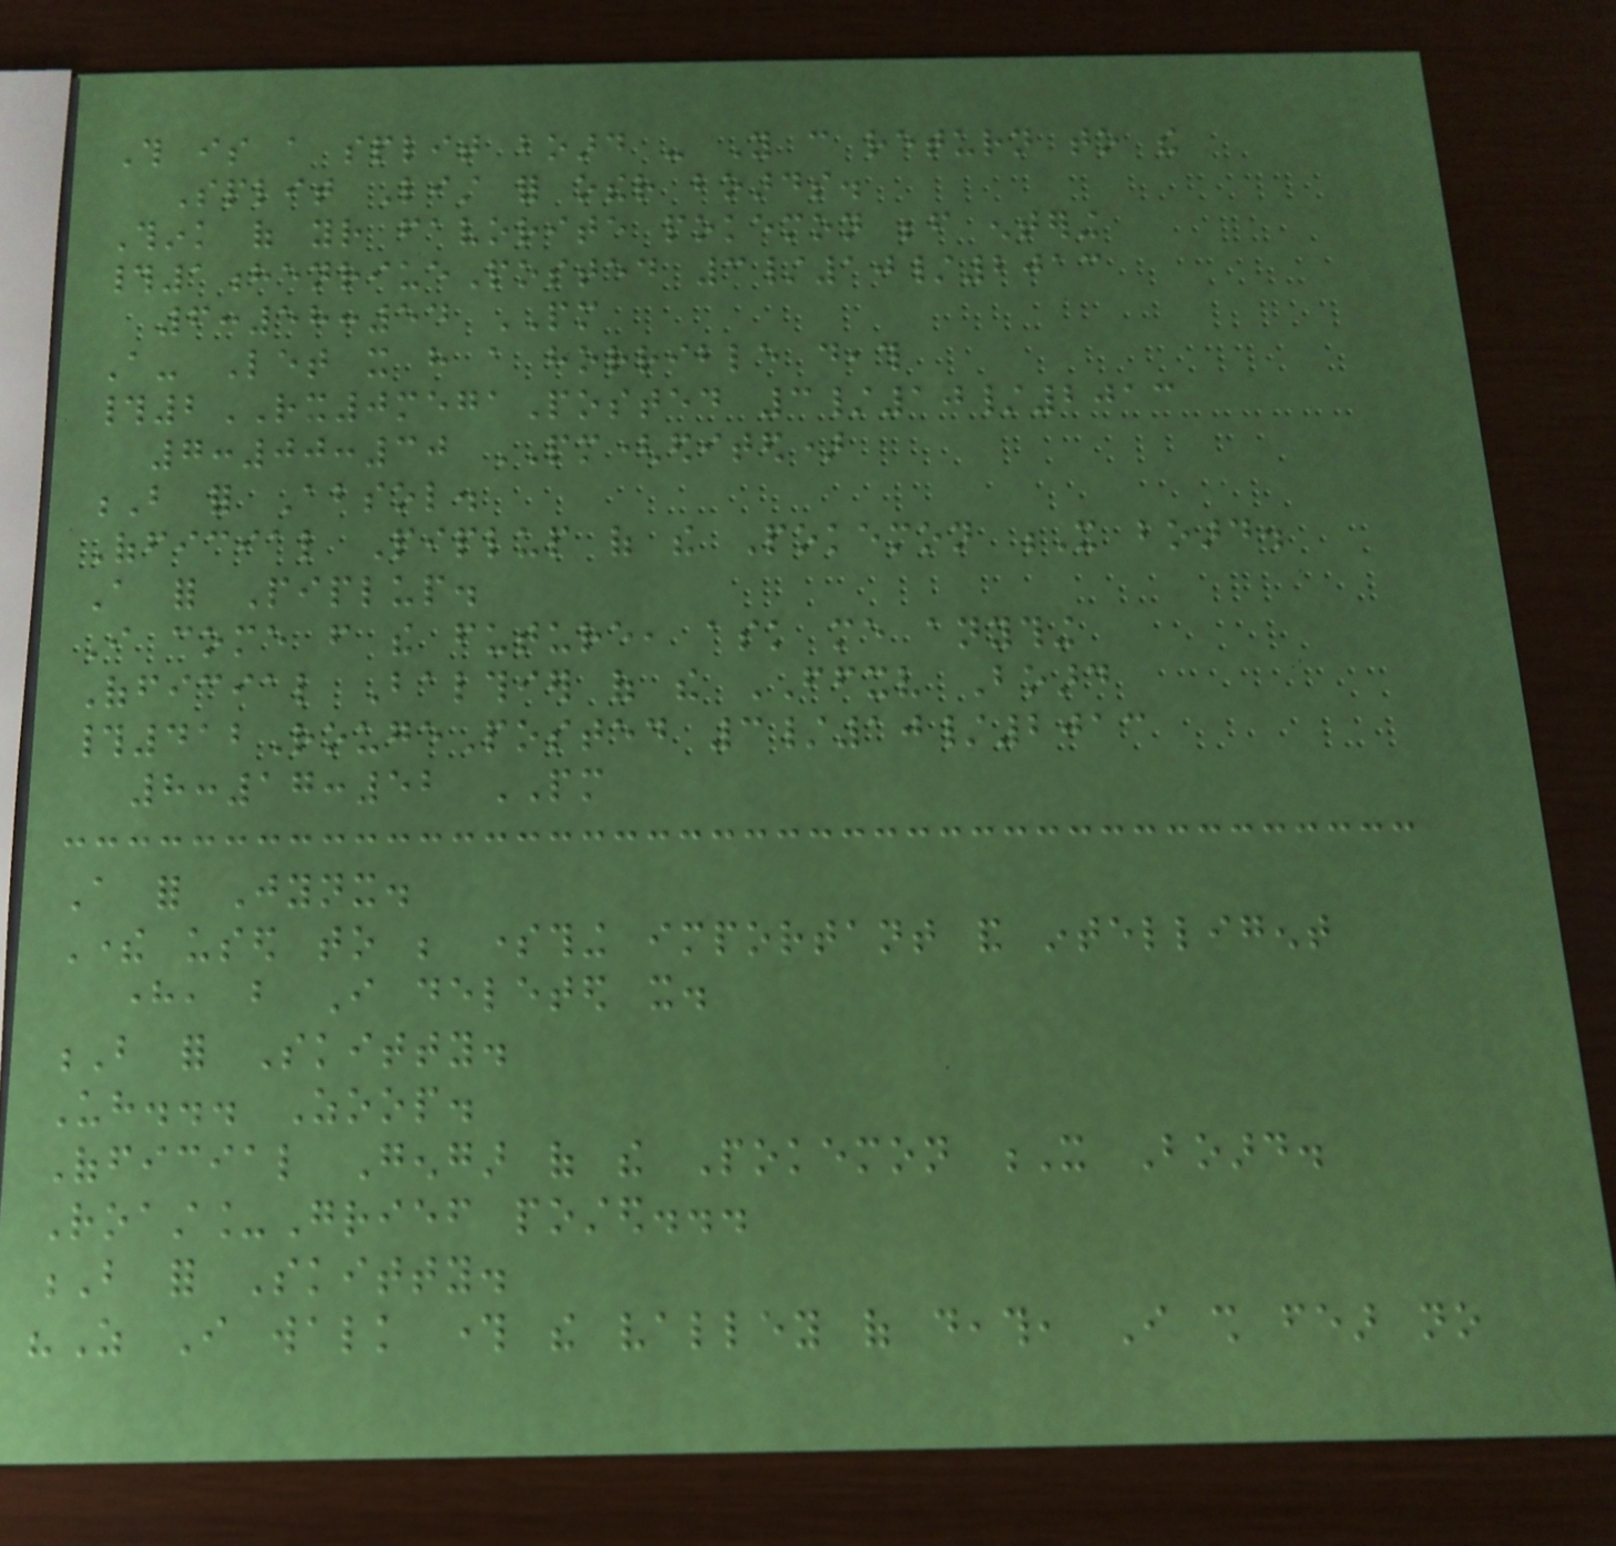This is a split board - You can return to the
Split List for other boards.
Think of your favorite pokemon before entering
#1henriuePosted 3/10/2013
6:58:54 PM
A- Let it have a horrible death
#2RX0megaPosted 3/10/2013
7:00:30 PM(edited)
B for Absol.
Official Piplup of the Pokemon X board.
A for Piplup.
I come from the future, ask me anything
Official Balthier of the FFXV Board
#412RougePosted 3/10/2013
8:17:52 PM
A for Jynx.
There used to be something important and intelligent
here, but I deleted it.
B for Skitty.
Uh... Zoop.
Official Gengar of the Pokemon X Board.
Roast_Grief posted...
B for Skitty.
"As I walk through the valley of death, I shall fear no
